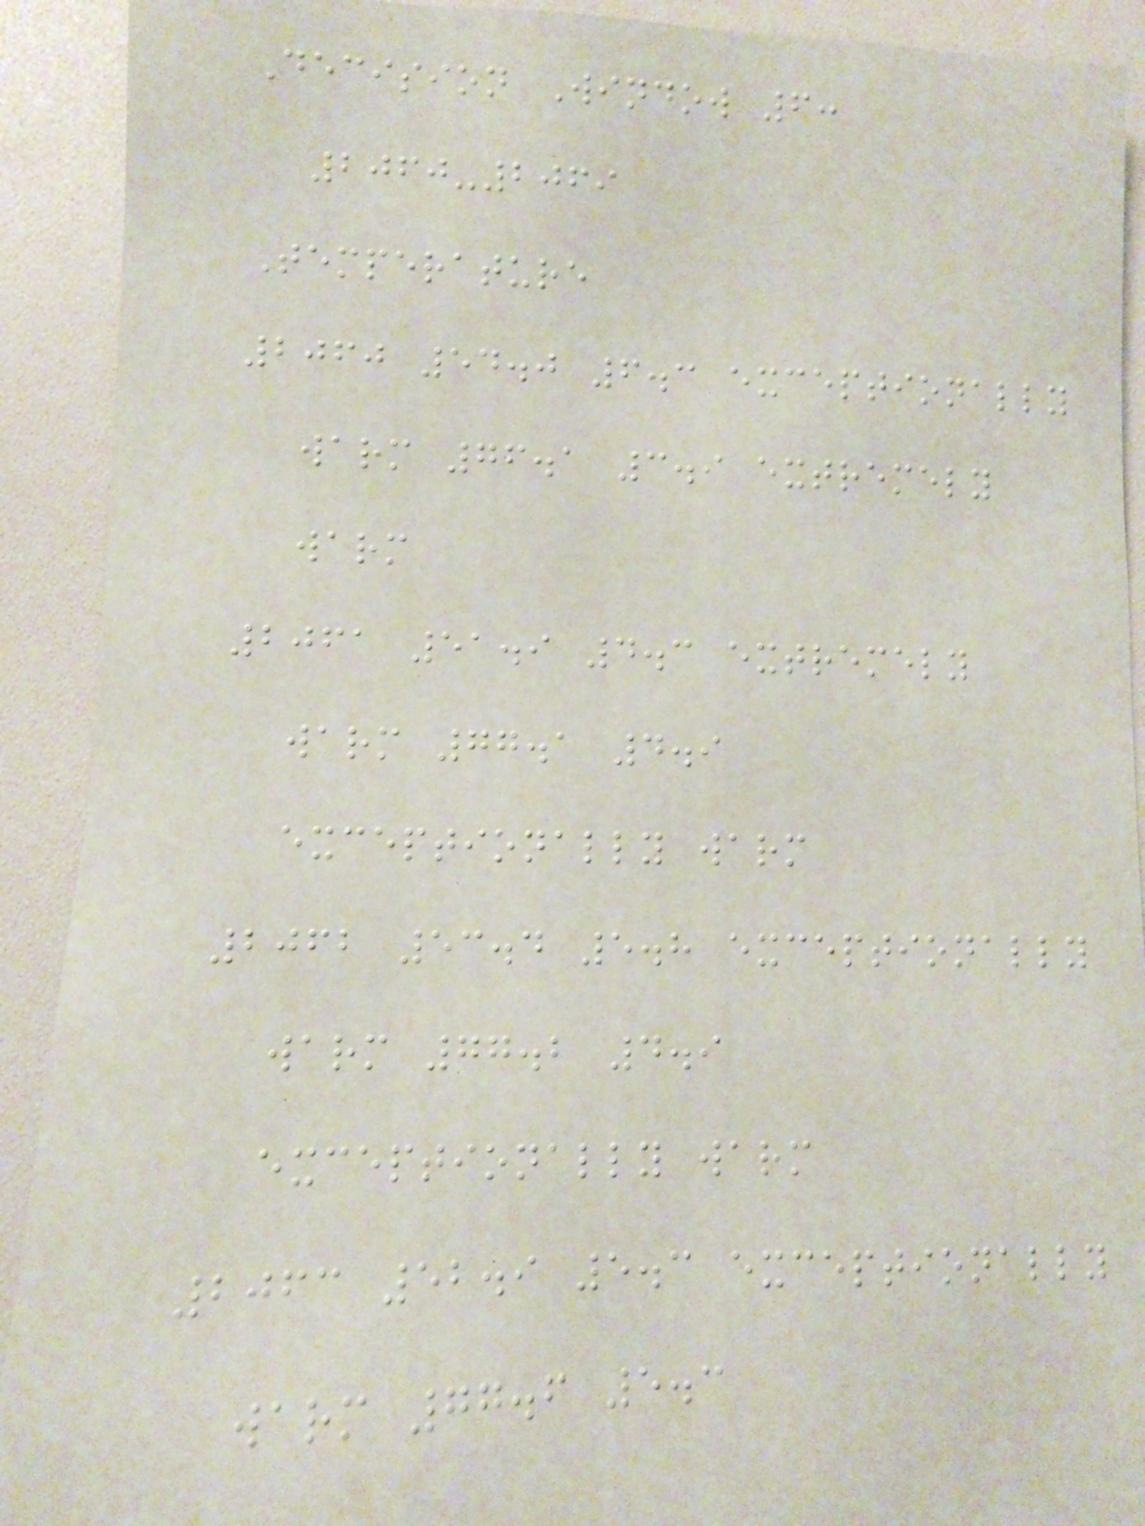Decision Window 6:
2060-2069
Temperature
2060 54.0 6.3 exceptionally
warm 76.1 3.9 extremely
warm
2061 51.9 4.3 extremely
warm 77.1 4.9
exceptionally warm
2062 53.4 5.8 exceptionally
warm 77.2 4.9
exceptionally warm
2063 52.9 5.3 exceptionally
warm 77.6 5.3
